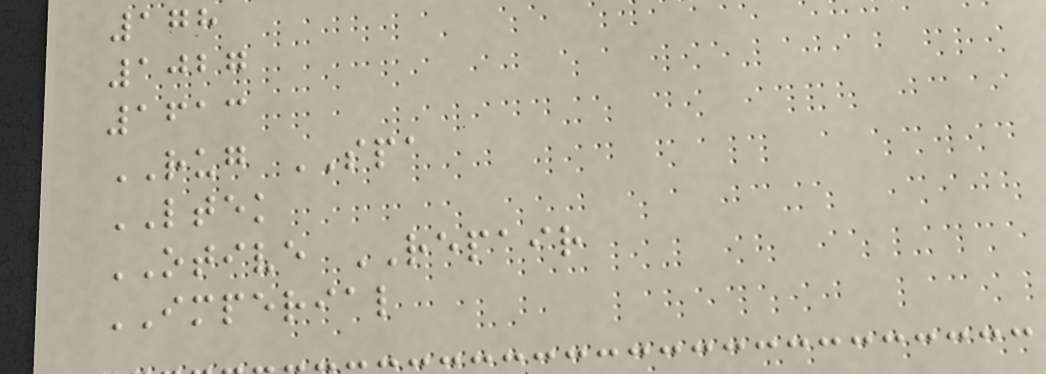178
1027
1613
RUG SPA
LTEK
OTIVE REPAIR
IMPERIAL
